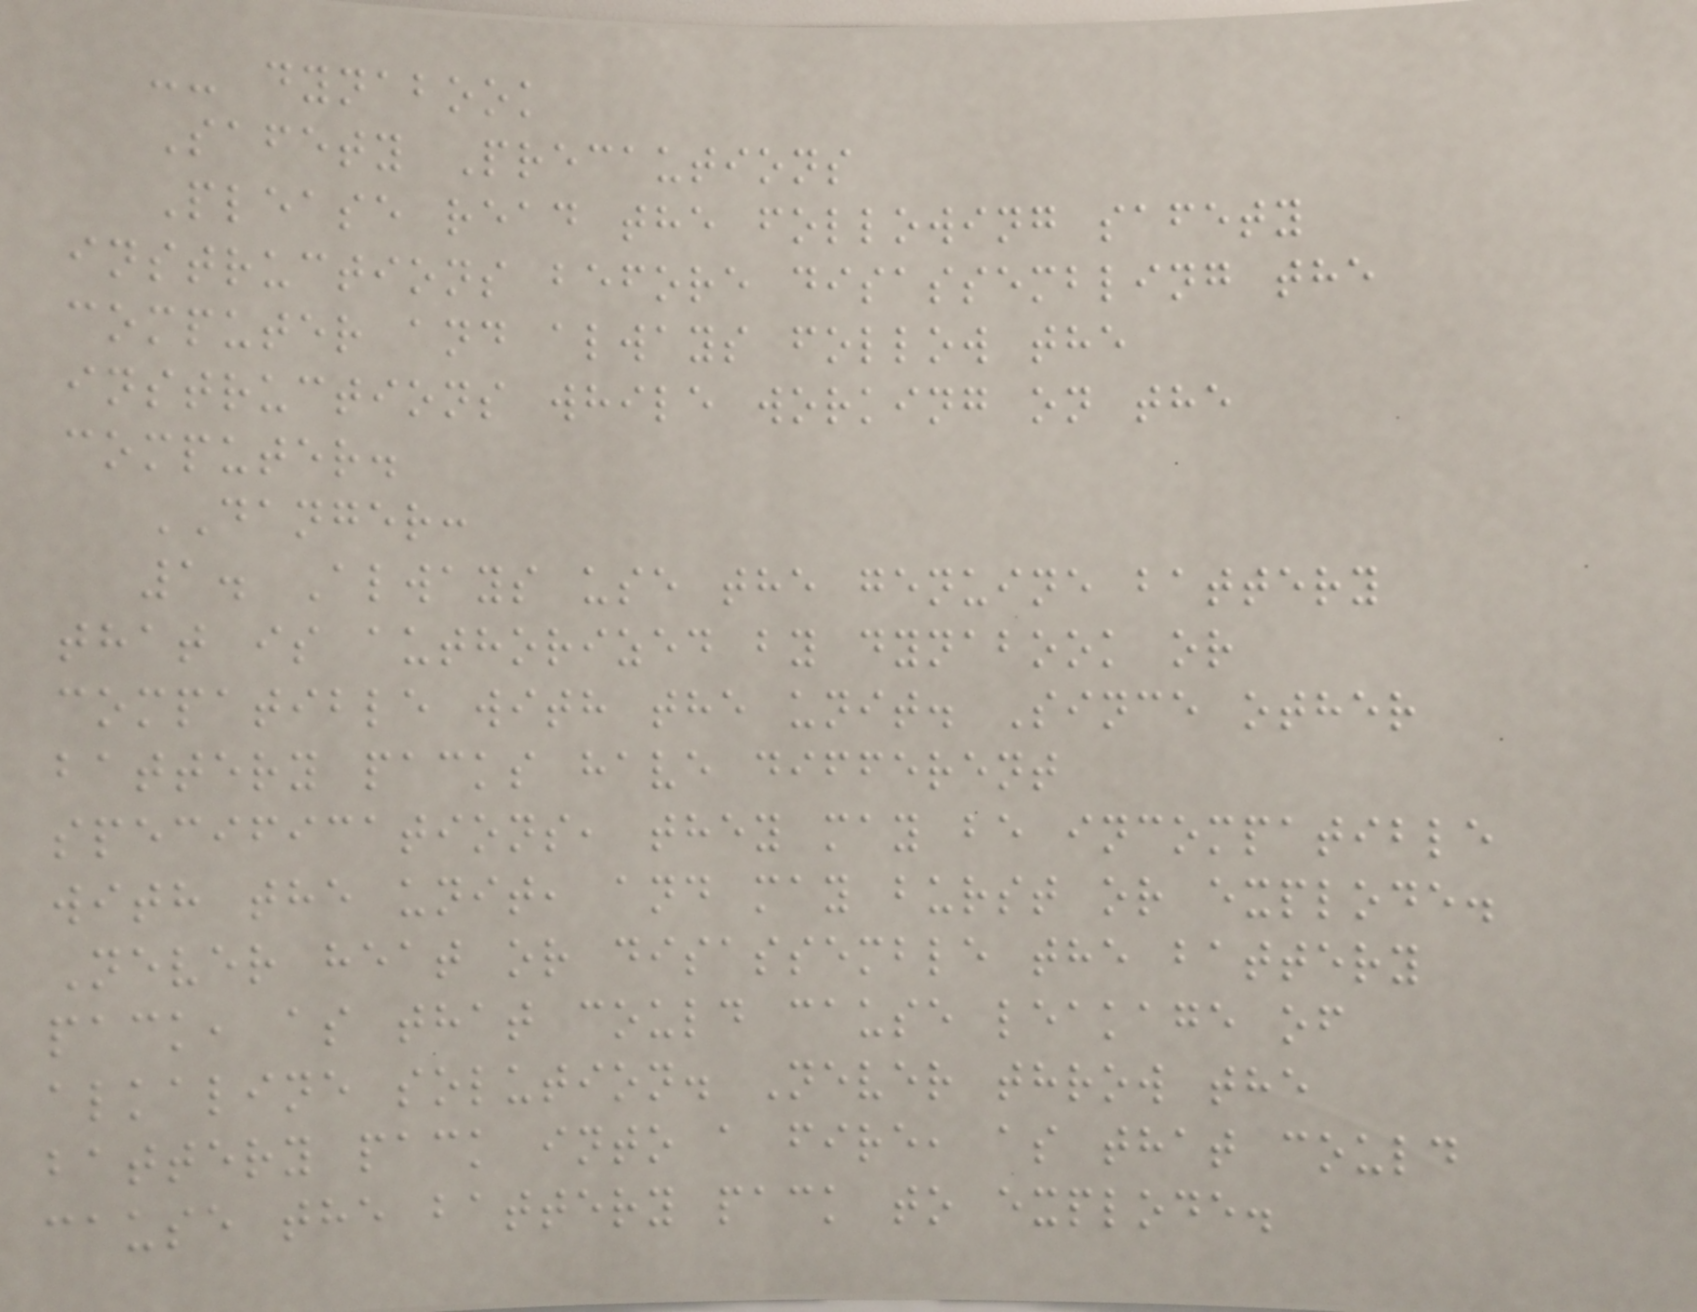-- dynabook
Safety Precautions
Please read the following safety
instructions before disassembling the
computer and always follow the
instructions while working on the
computer.
DANGER:
1. Always use the genuine battery
that is authorized by dynabook or
compatible with the unit. Since other
battery packs have different
specifications, they may be incompatible
with the unit, and may burst or explode.
Never heat or disassemble the battery
pack, as that could cause leakage of
alkaline solution. Never throw the
battery pack into a fire, as that could
cause the battery pack to explode.
